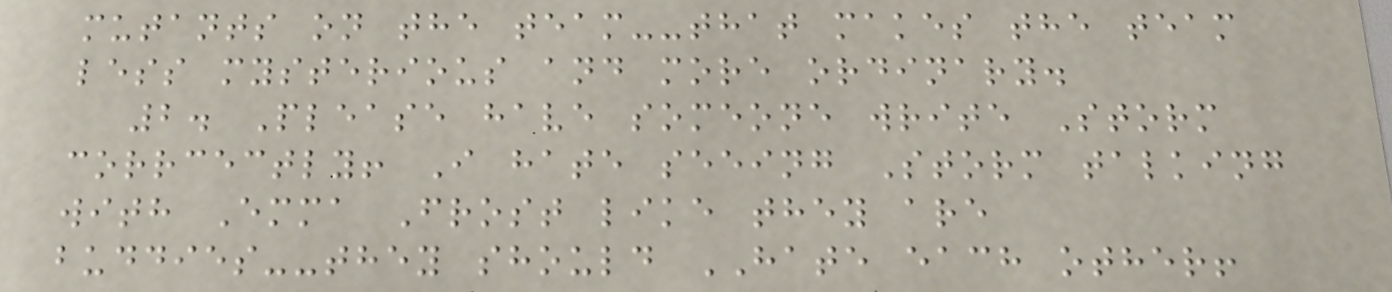mutants on the team--that makes the team
less mysterious and more ordinary.
2. Please have someone write Storm
corrcectly! I hate seeing Storm talking
with Emma Frost like they are
buddies--they should HATE each other!
